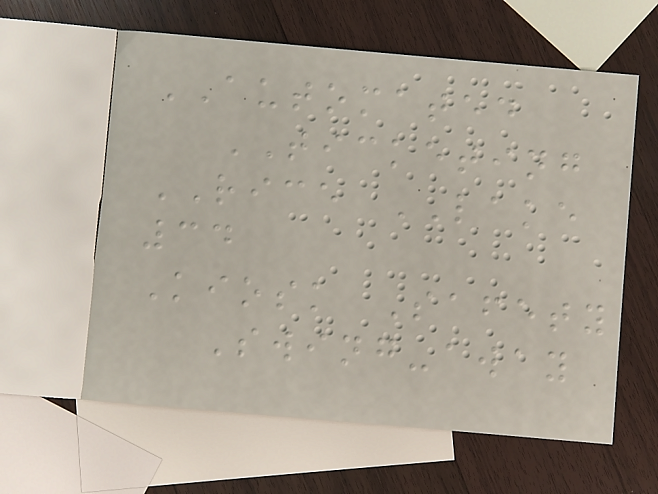AUTOMATED
TICKETING
RICE LAKE
34
Kiosk Safety
Swing-away
